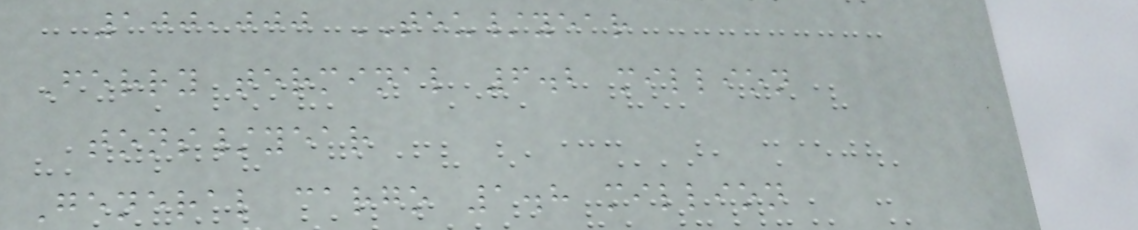100,000 TEU/year
Ferry terminal 6.2 million
tons/year
General cargo 1.8 million
